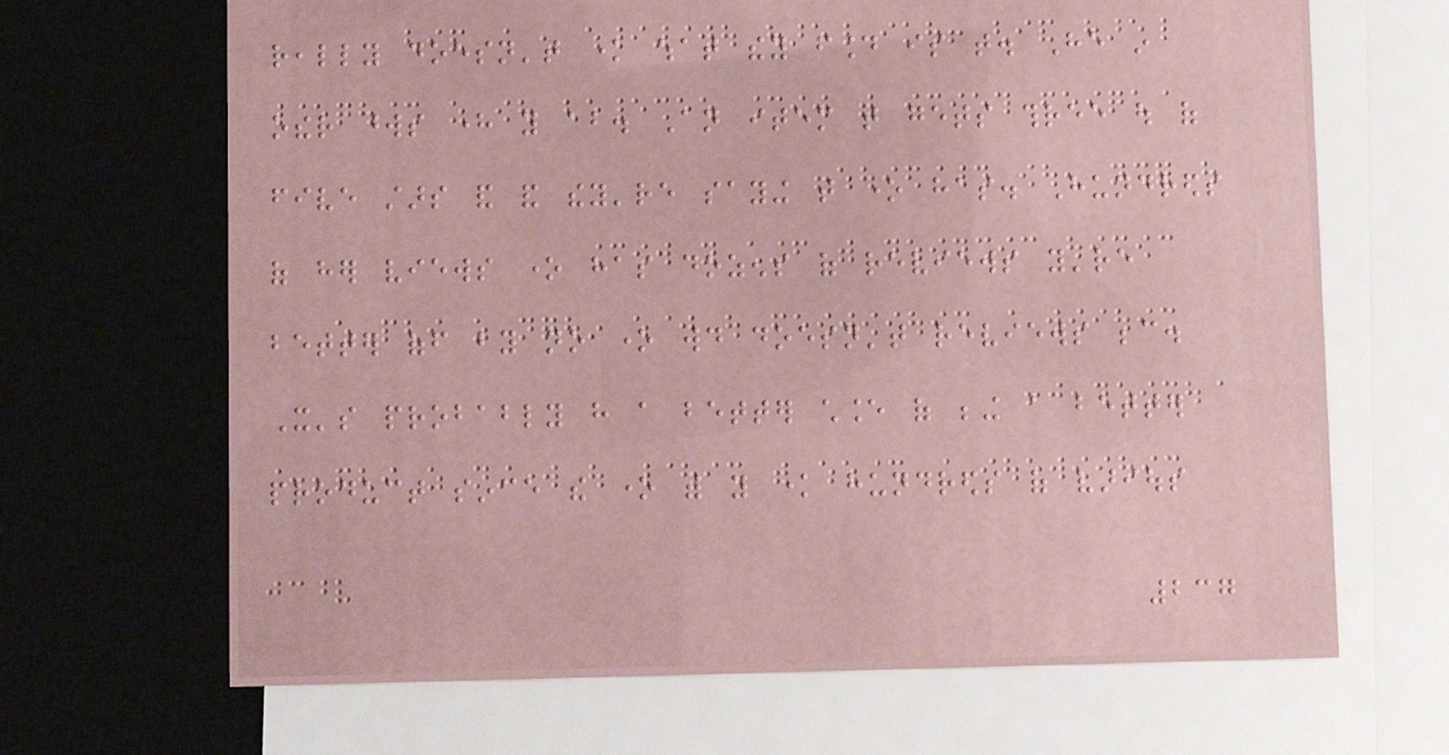really doesn't know what they found is that. He in
other words here you about. An item that gets three out of
five stars and and they're saying that one has. Hundreds
of her views one has dozens of reviews you're
better off by no one would doesn't reviews because.
It's probably have a better chance of being a better
product since the one with you know hundreds of various
237
